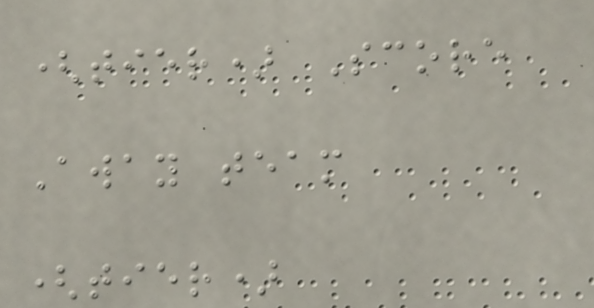(tier) Score
Away team
(tier)
